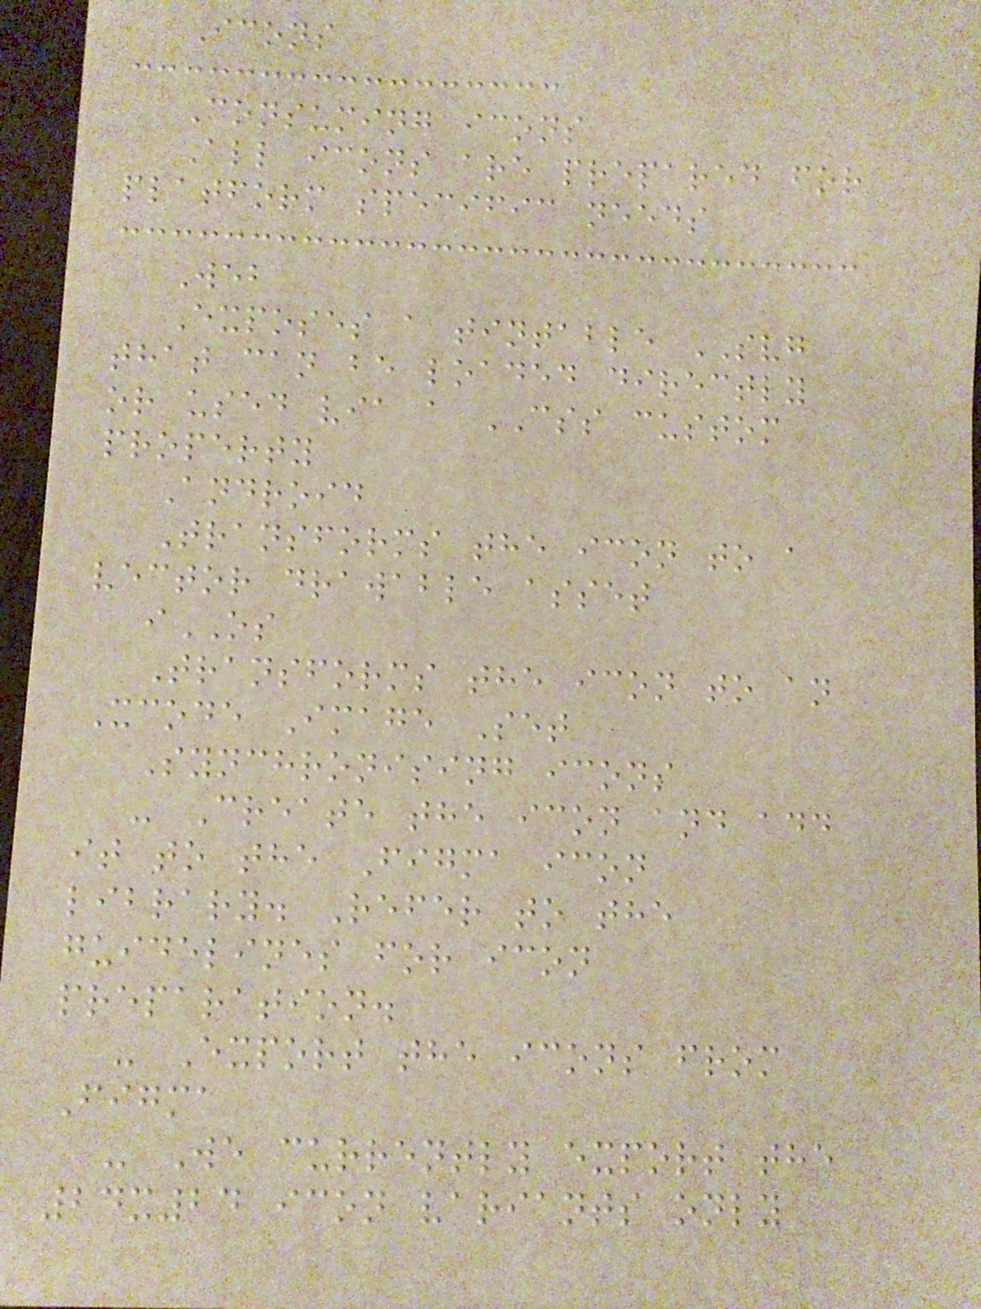Icons
Consuming icons
All icons are prepared for
platform specific needs
Web
Exposes a tintable SVG
that can be loaded directly
or used via a CSS custom
property
Android
Transforms the icon to a
vector drawable asset
iOS
Transforms the icon to an
Xcode Image Set
Synchronising icons
- Create the icon and add
it to the Figma icon
library. Refer to the
guidelines for icon
preparation.
- Export the icons from
Figma
- We currently export the
24x24 icon variants only
